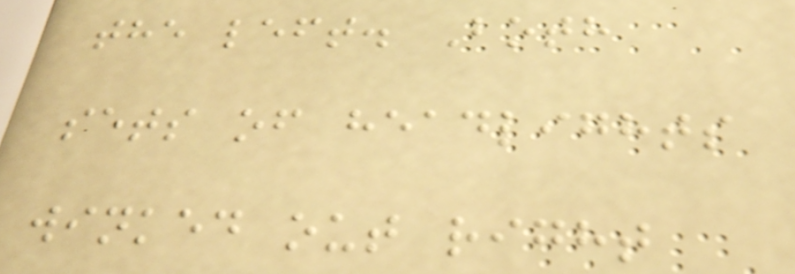the left. Both
sets of headlights
winked out right
